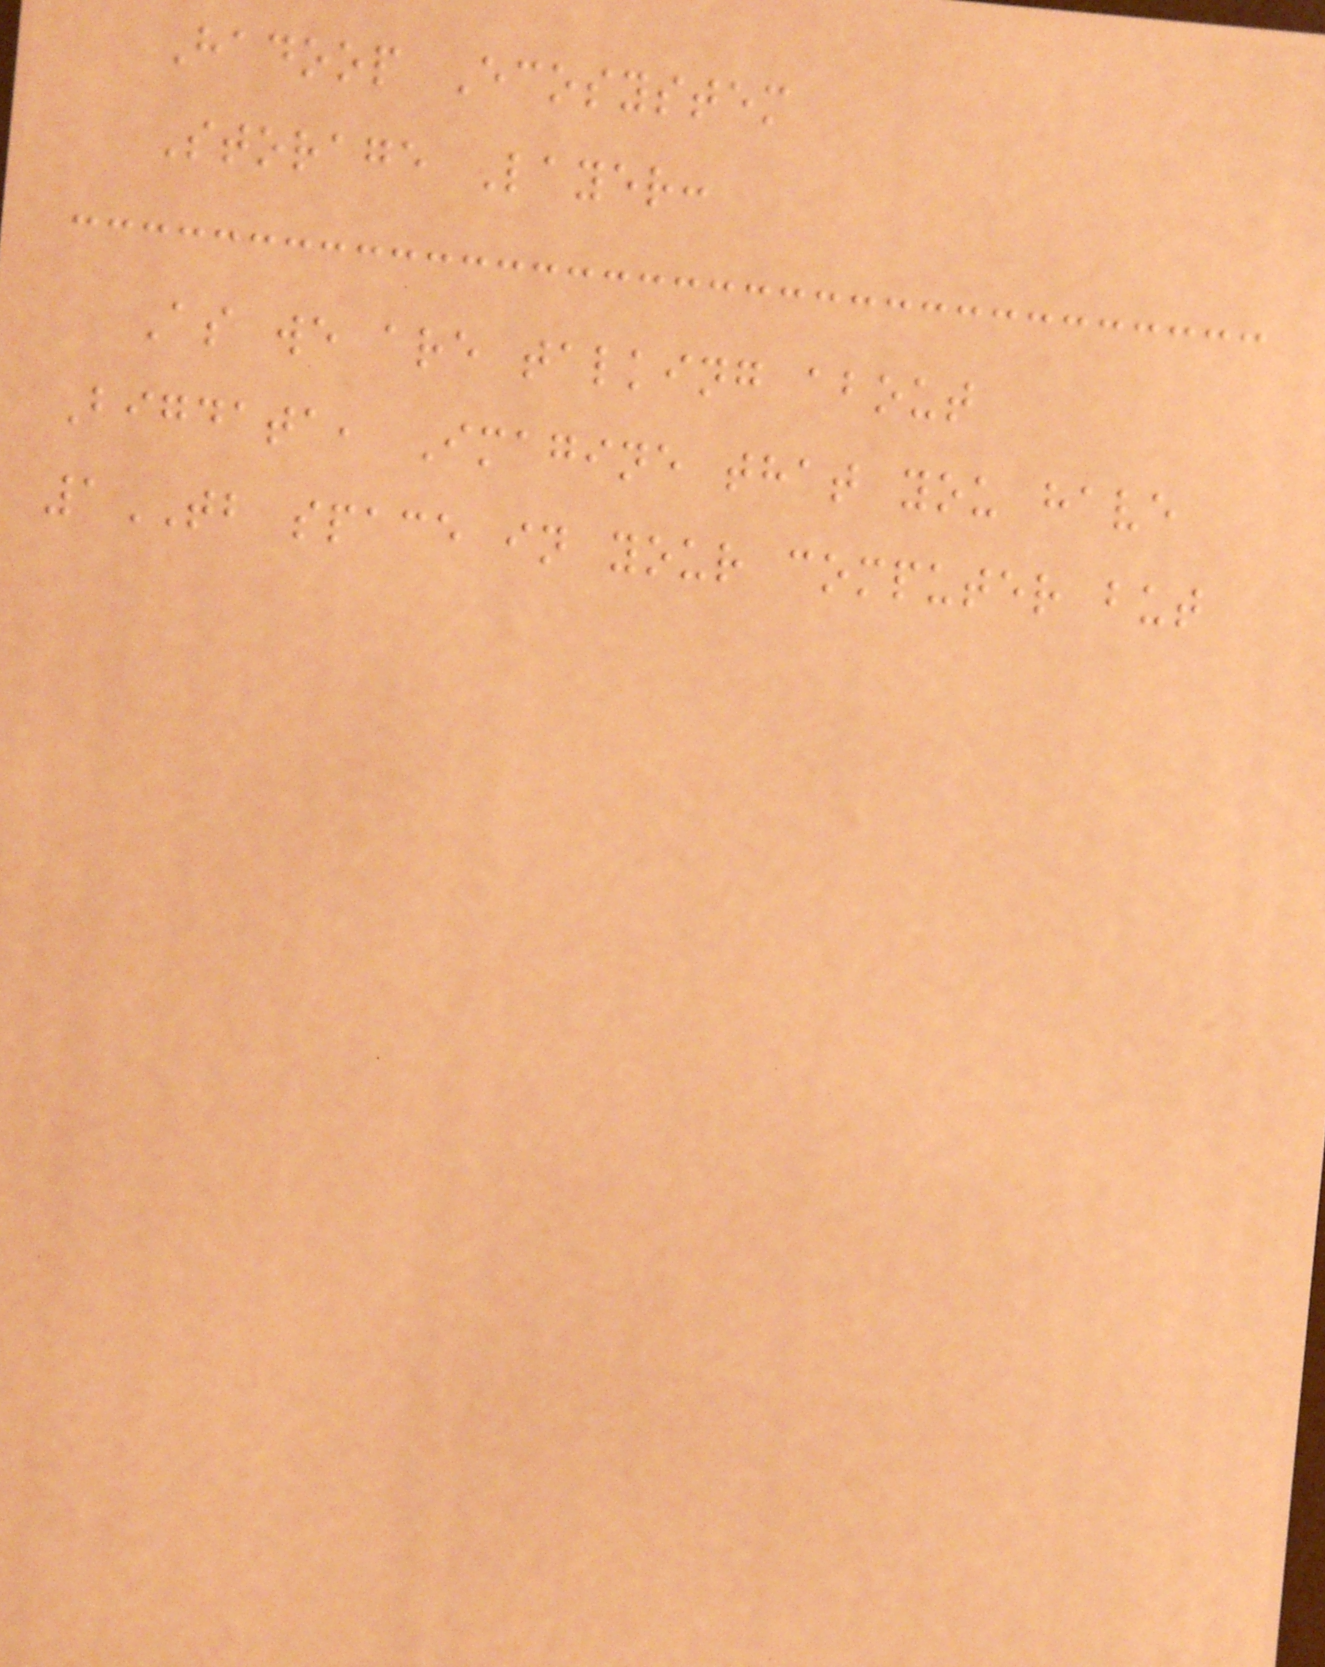Hadoop Ecosystem
Storage Layer:
As we are talking about
Bigdata, Imagine that you have
1TB space in your computer but
